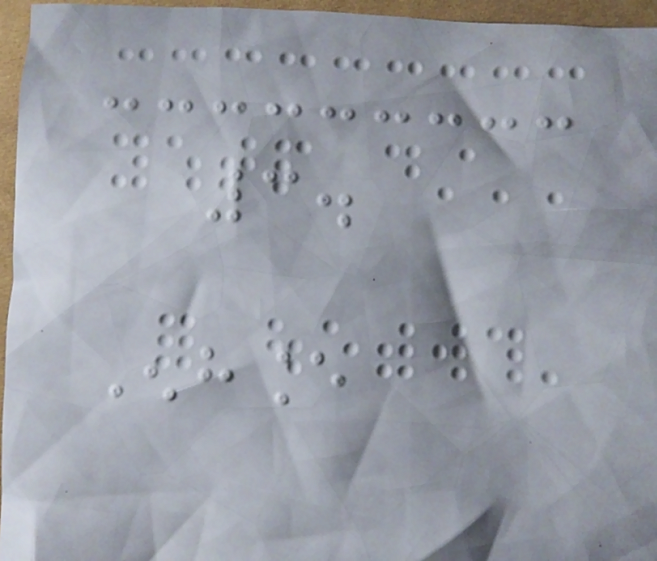3.
Enhance
